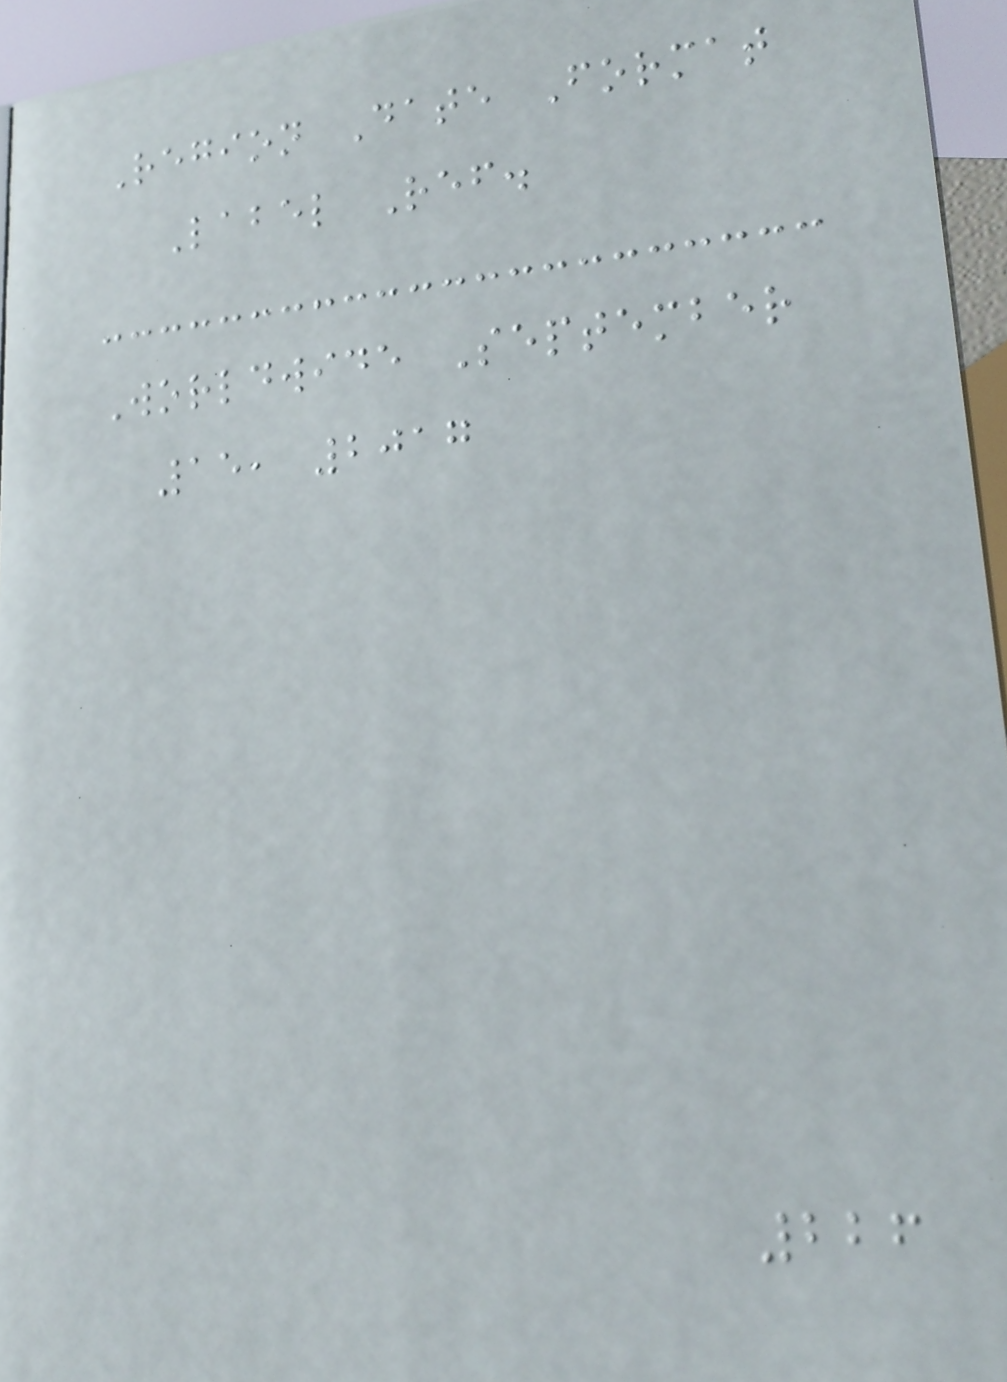Region Date Format
Label Ref.
Worldwide September
15, 2017
226
